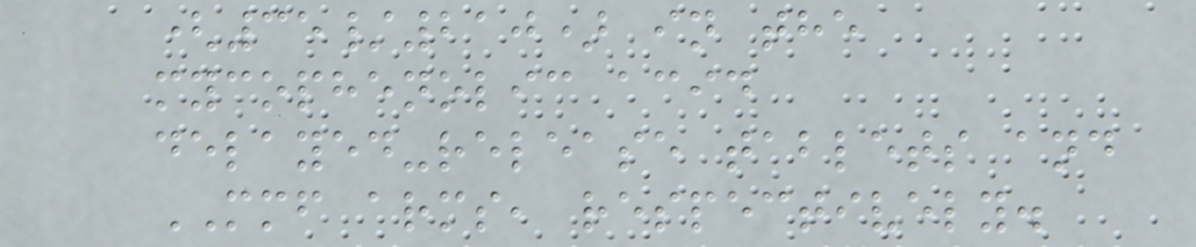(35/210) in the
mycophenolic acid
delayed-release tablets and
MMF arms, respectively.
